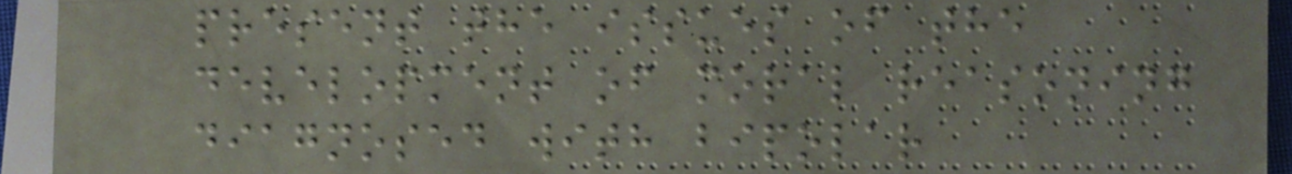present the issues of the
development of moral reasoning
diagnosed with bipolar
